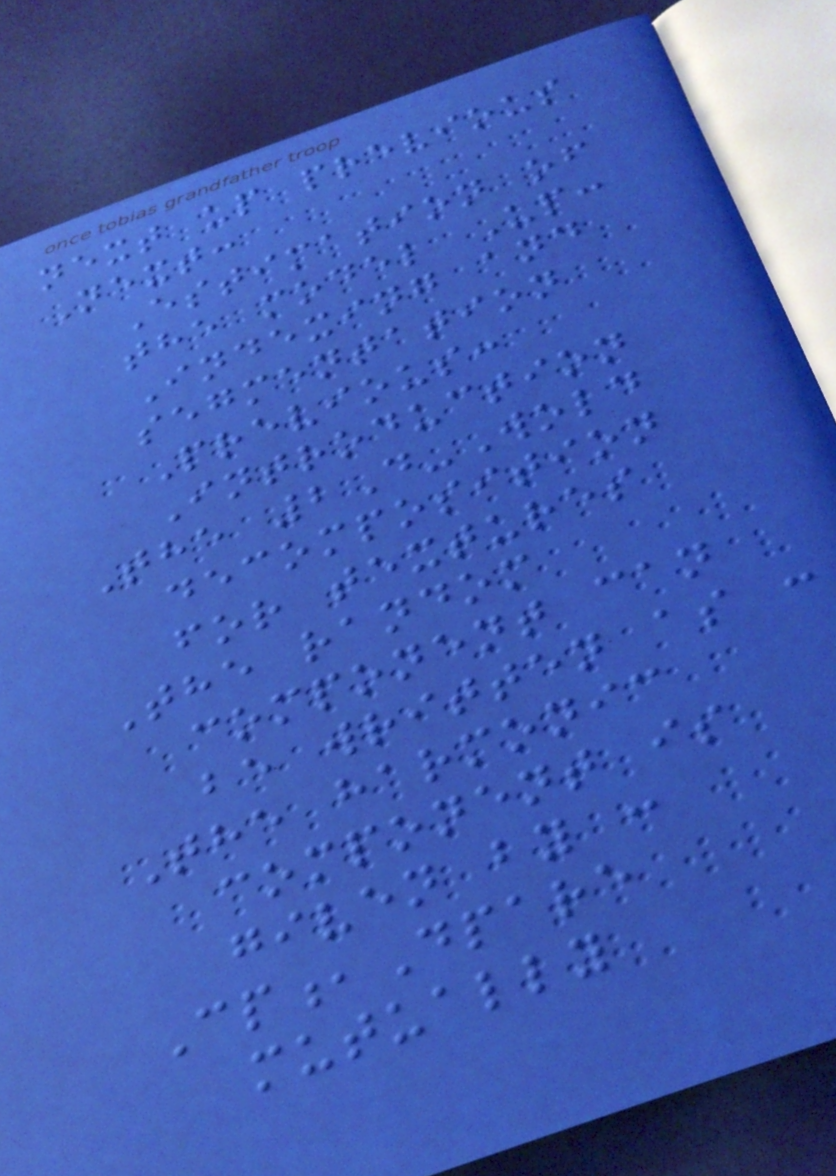next up previous
Next:
Estimation of
the model Up:
Indexing and
segmentation
Previous:
Introduction
The 2D-Wold
decomposition
for textures
The random
component can
be written as :
The harmonic
component is
given by :
Cp,Dpare
mutually
